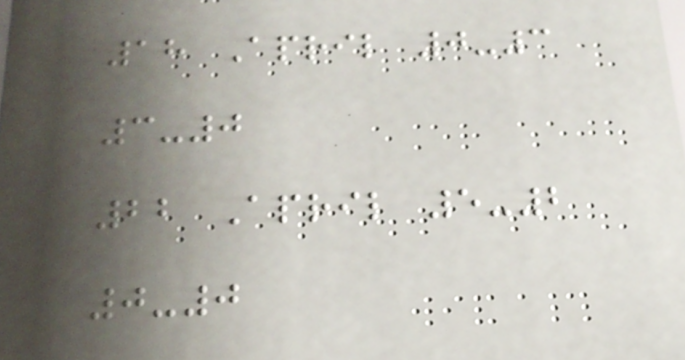18 April 0-3
3-0
22 April 5-2
0-0
